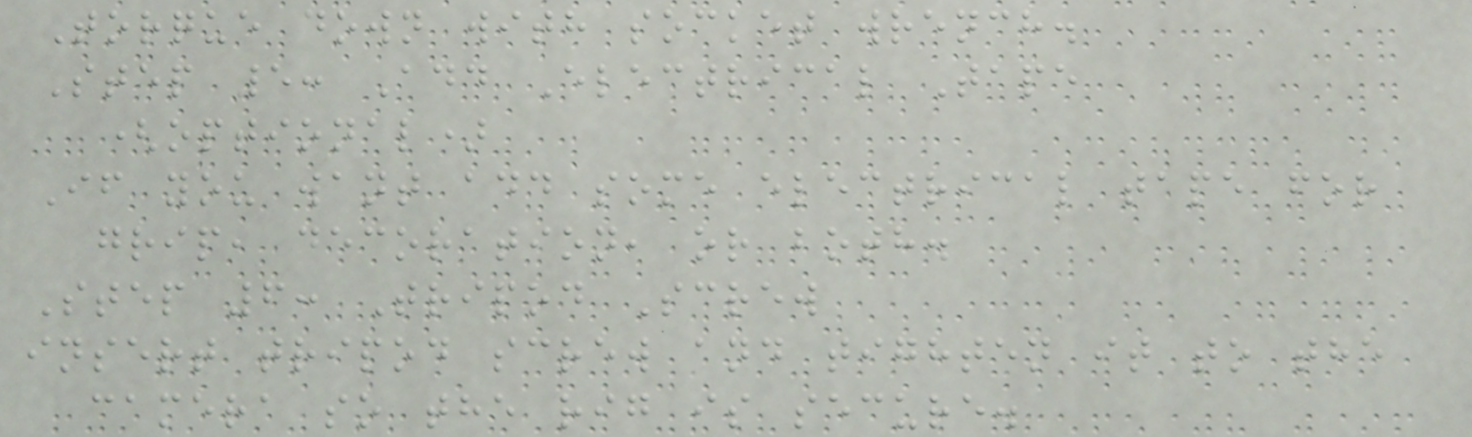Torque down with socket wrench.
Step 5: Add Electrical Tape
(optional)
If you want add some electrical tape for
grip, decoration, or both.
Step 6: Tripod Screw
insert tripod screw and tighten it to the
camera so the rig is secure.
